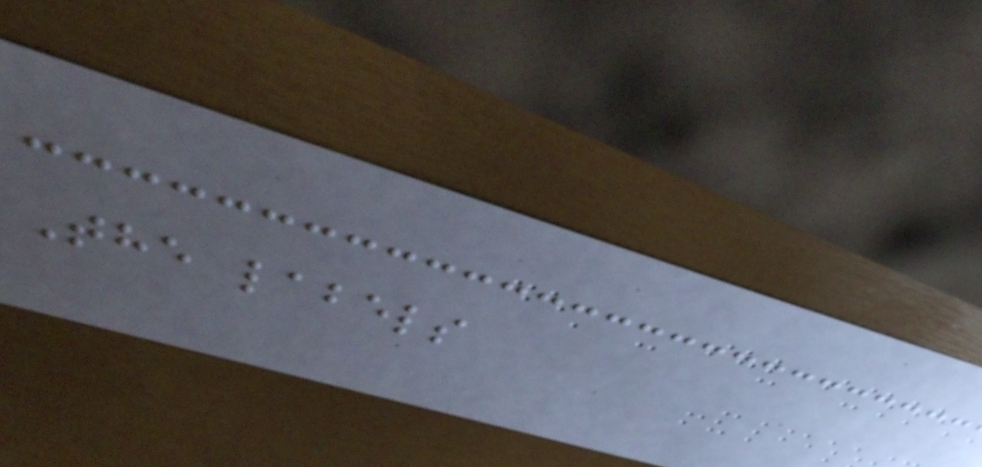The labels
